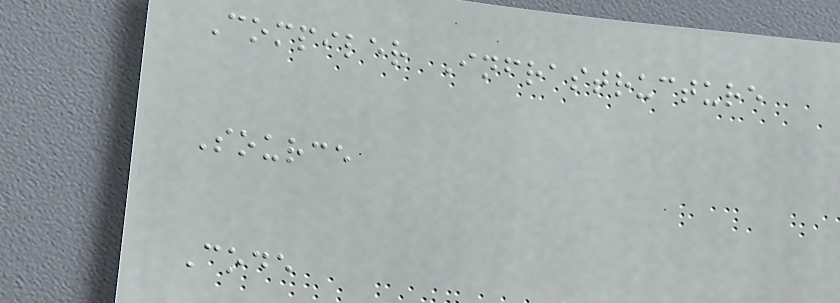Compiler Infrastructure
Source
Code
